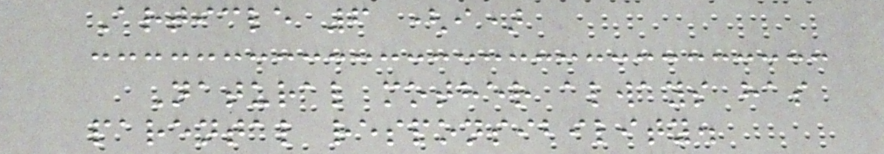Article 6 (i)
Natural mother always has
parental responsibility.
